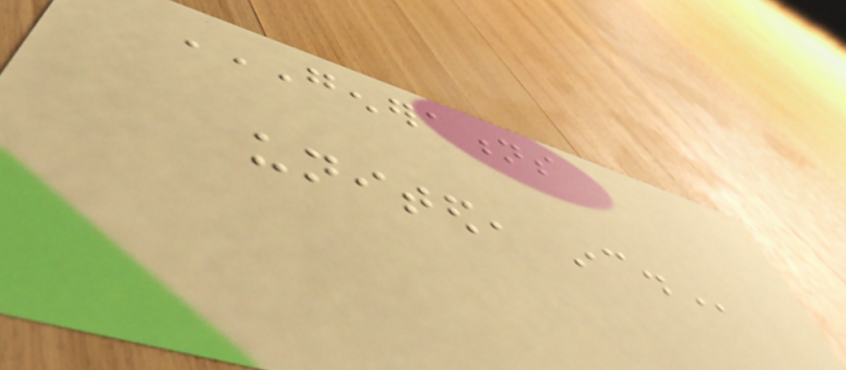GENERATIONS
UNITED, INC.
